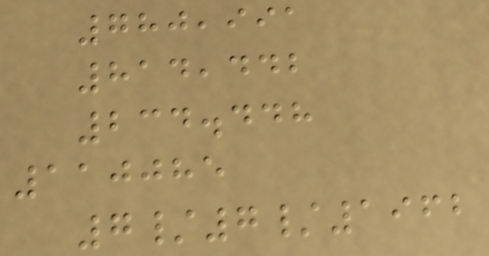780,991
814,442
234.448
110085
7/7/1962
